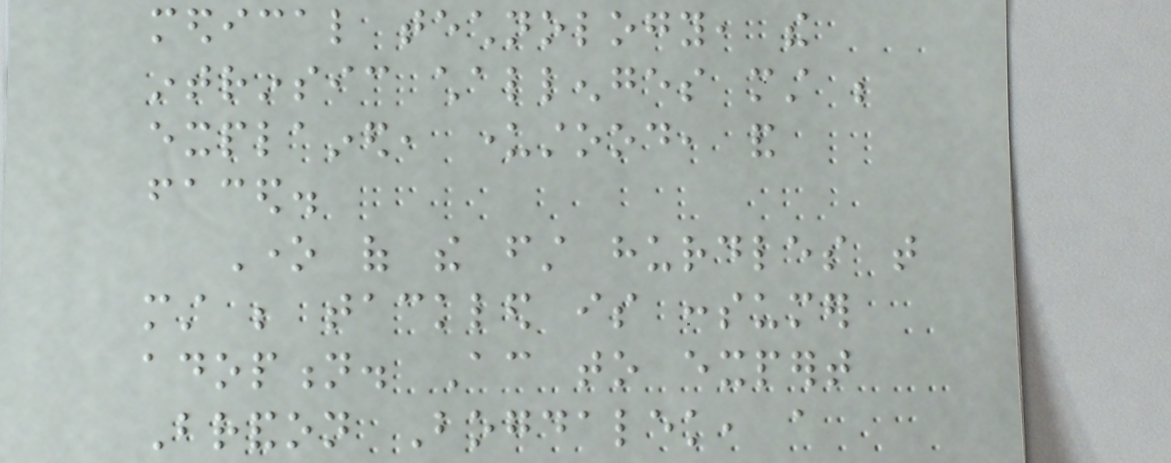medical technology, the
intrinsic challenges must be
explained, understood, and
faced.
One of the first hurdles that
must be tackled is consumer
adoption. According to expert
Brandon Bogdalek, a
